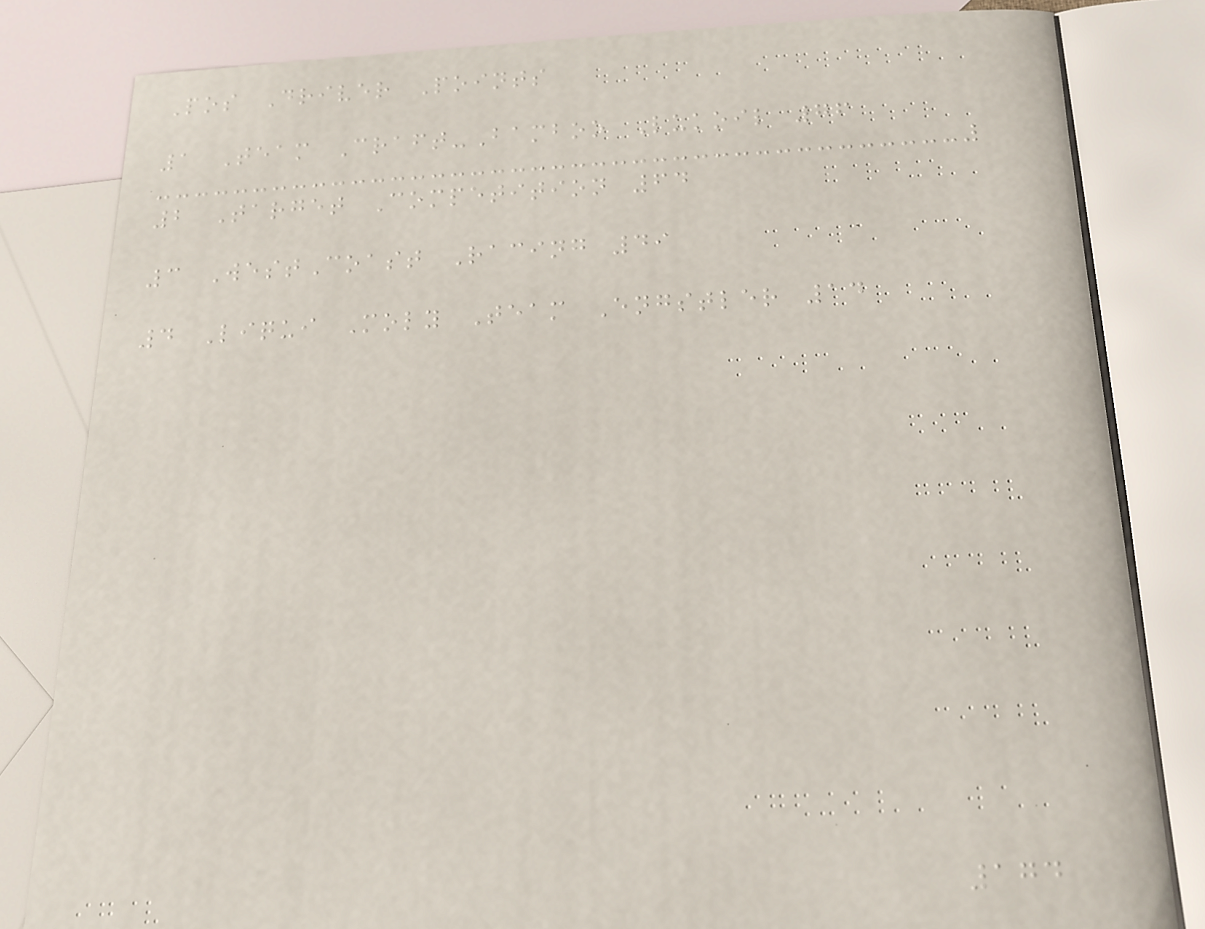Pos Driver Points
1 Team Craft-Bamboo Lukoil 76
2 Target Competition 64
3 WestCoast Racing 49
4 Liqui Moly Team Engstler 14
174
